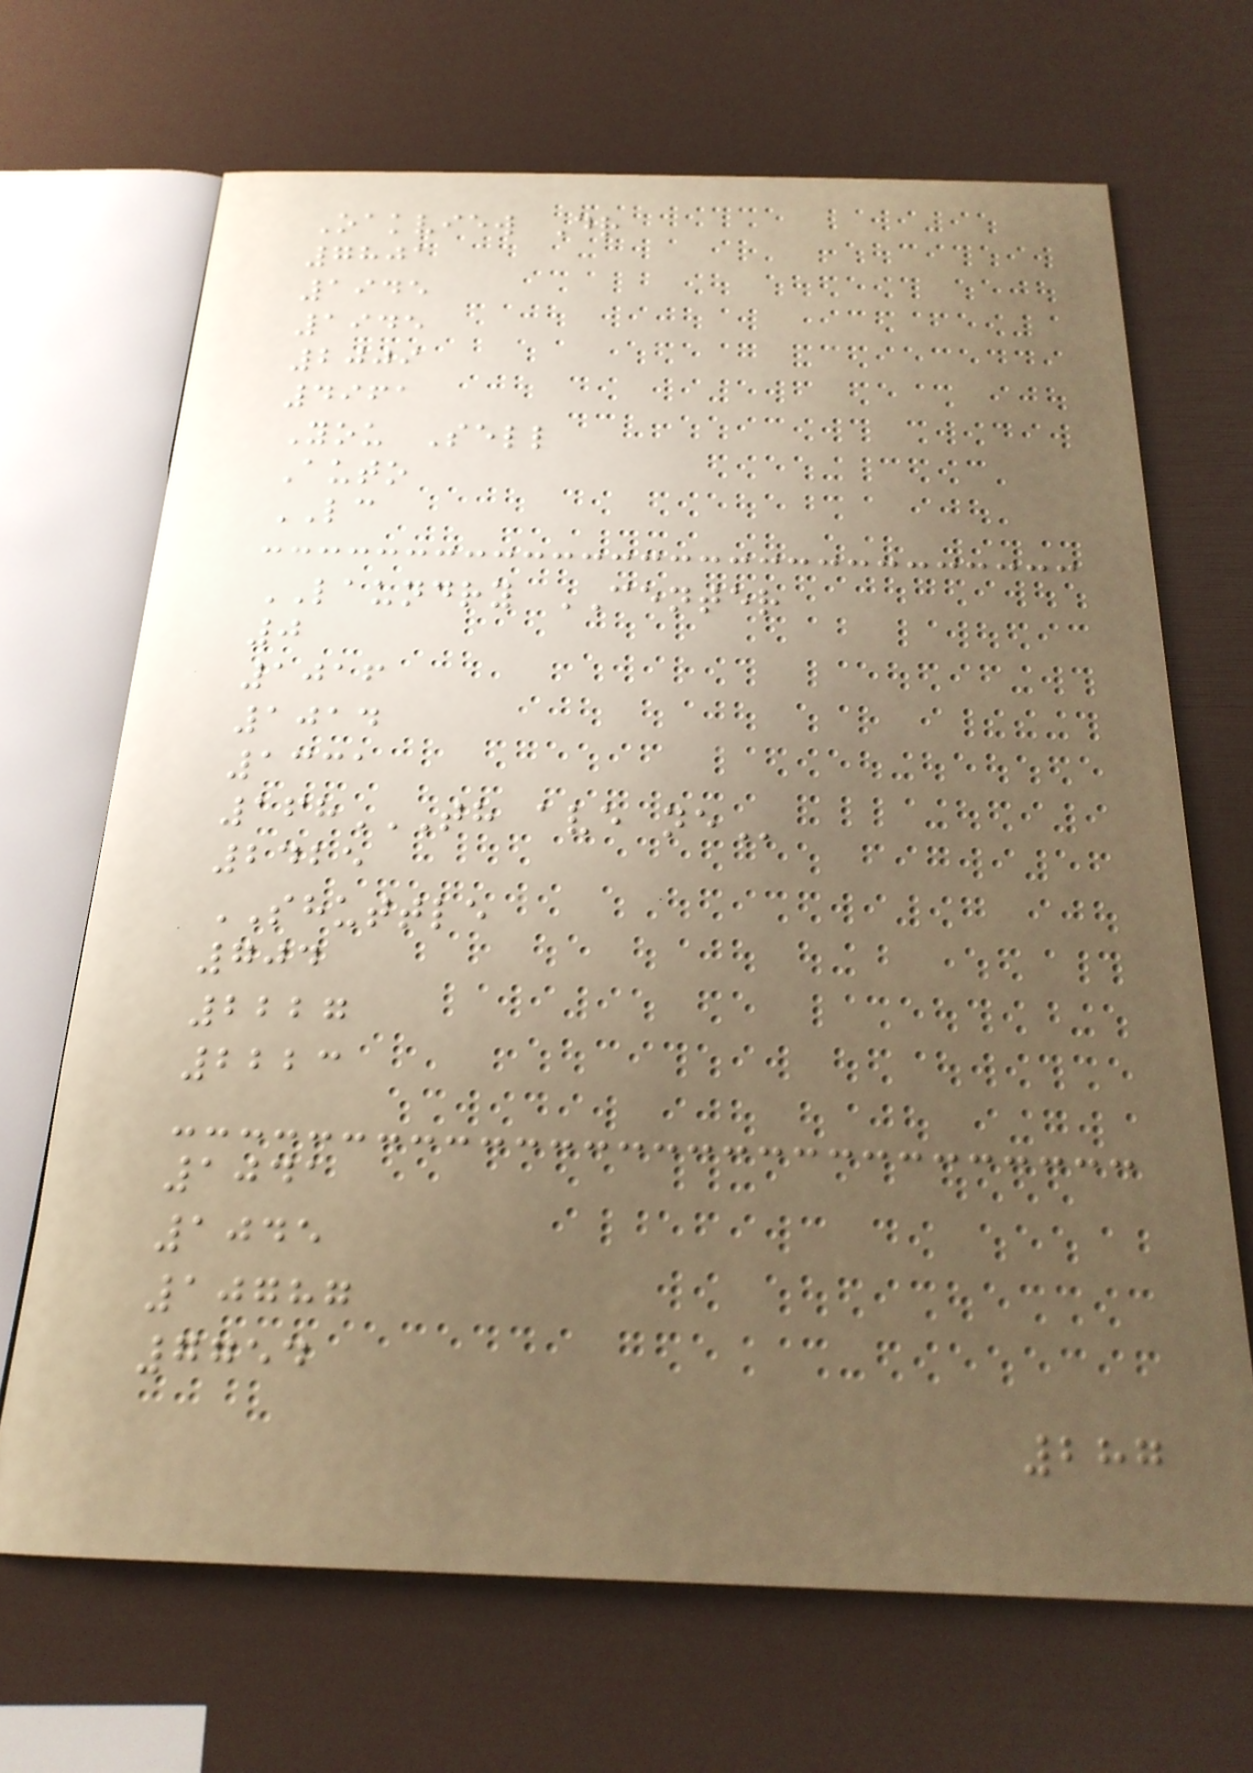Oakview Dr
7801
1945
1945
2009
4961
You Sell
Auto
LC
LAUNDRY CENTER
0
1016
1014
1331
168TH AVE NE
2425
SHUTTLE
704
2227
2223
1041
1045
10787
7754
287
